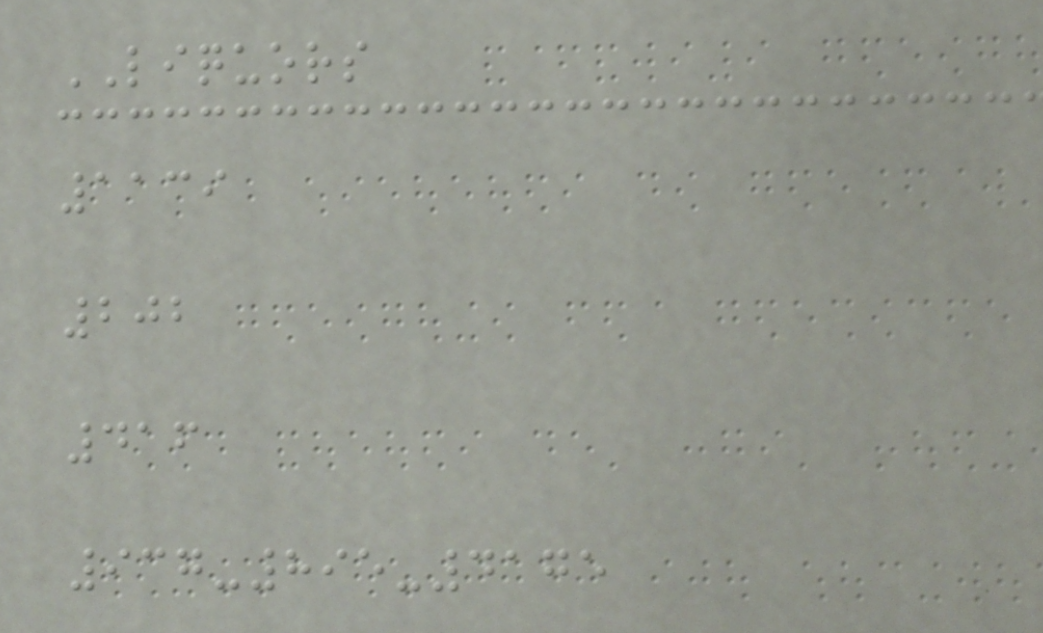LIQUORS
1139
202
416
937-895-4175
